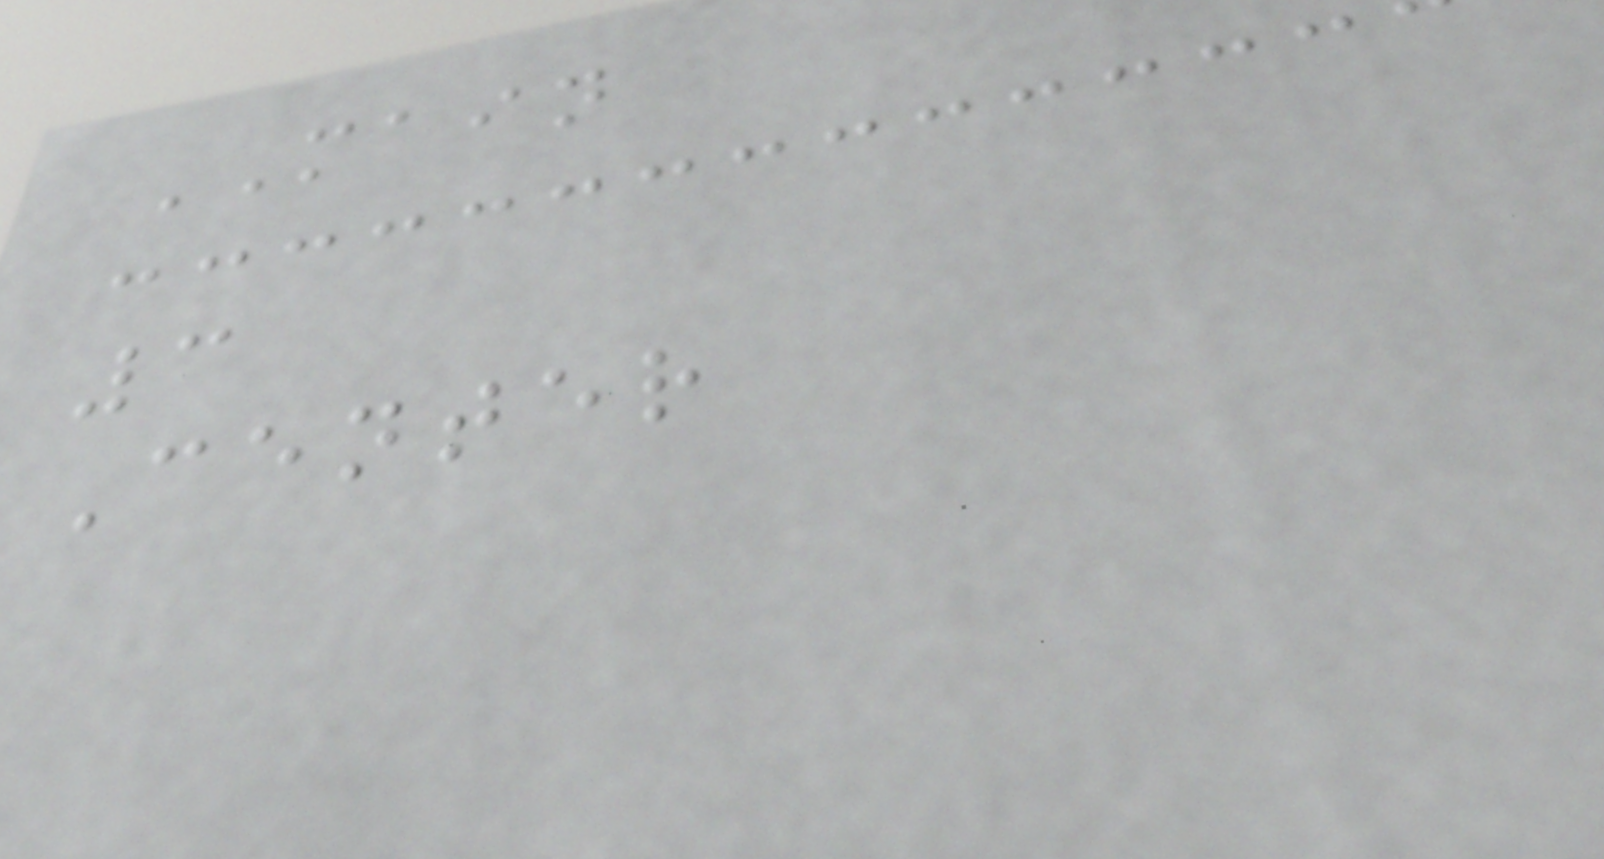MAIN
3
Center
